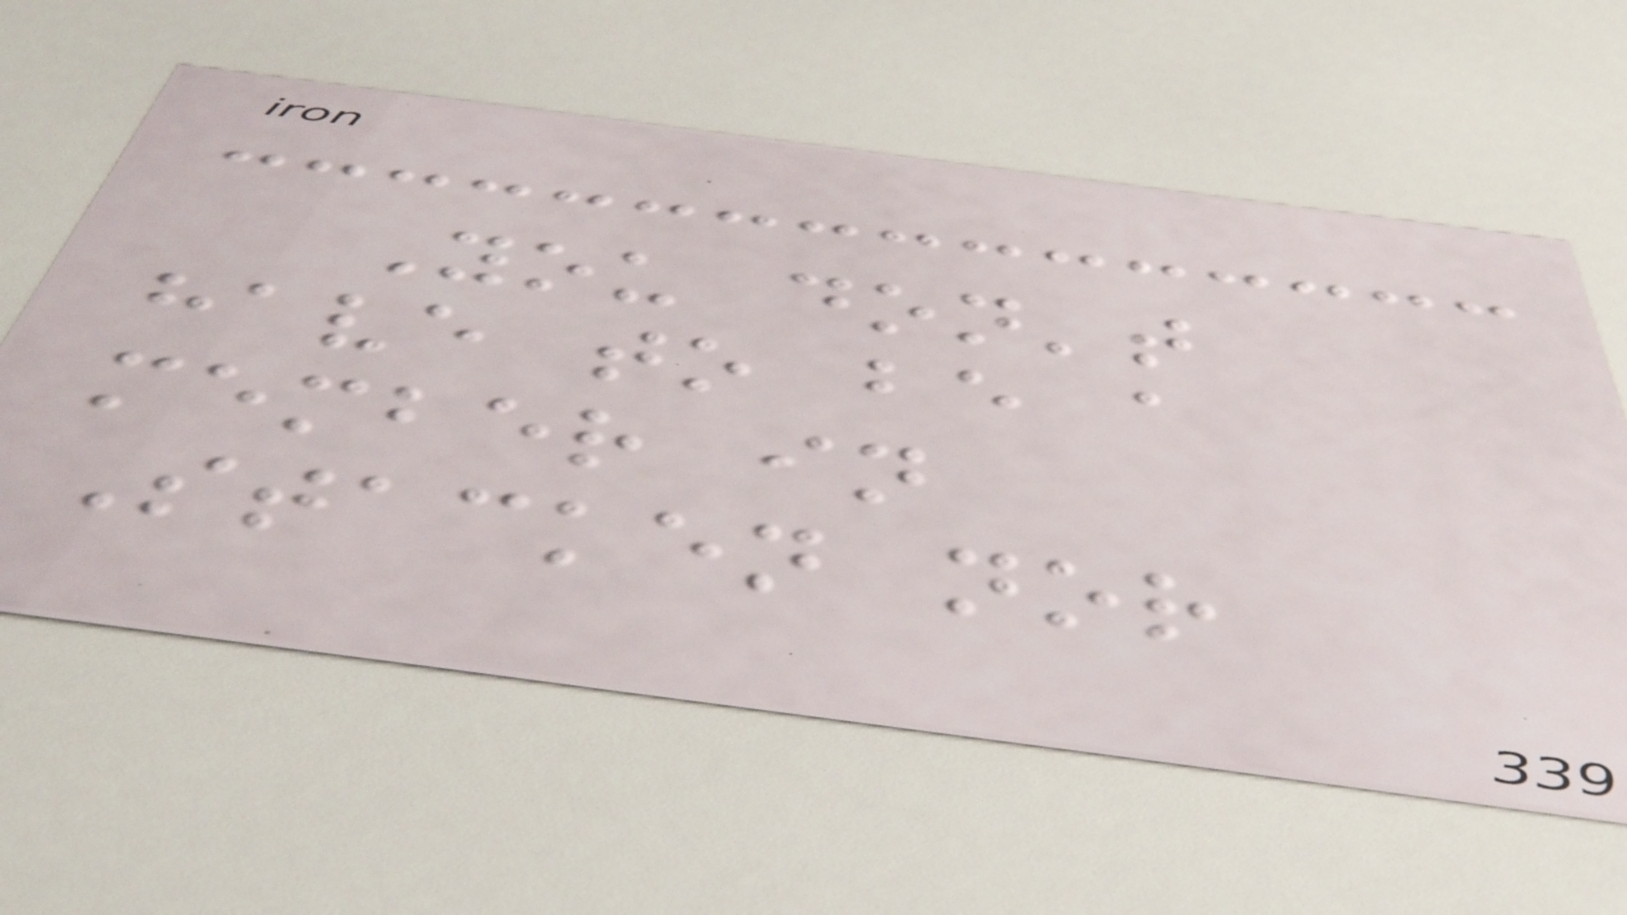You don't
have to be a
member in
Stacken nor
